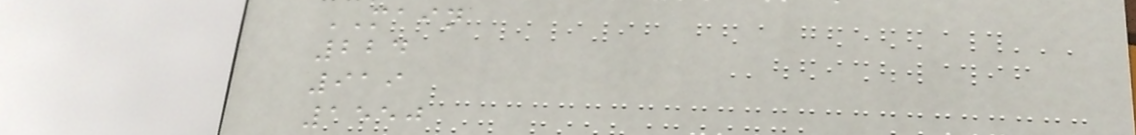MAIN
224
919
1550
